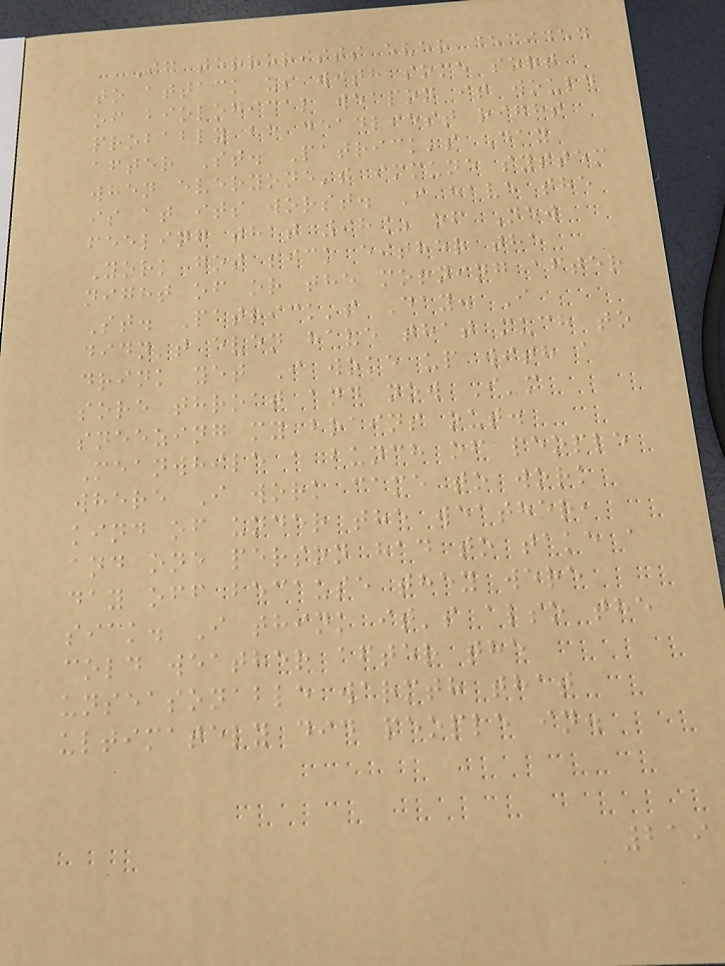If terrorists ever decided
to attack us with some sort
of biological weapon it would
probably be deadliest right
after St. Patrick's Day
when everyone's immune system
is at its worst. I have the
feeling that 98% of New
York got sick either the
night of or the morning after
St. Patrick's Day. I
didn't even have that much to
drink yet I woke up with a
sore throat and now I'm
sneezing my brains out.
Meanwhile a bunch of people
where I work came to work
kind of under the weather,
and one person had to take a
day off because they were
sick. I think it's also the
cold weather after the
unseasonable warmth that
ultimately did people in.
219
